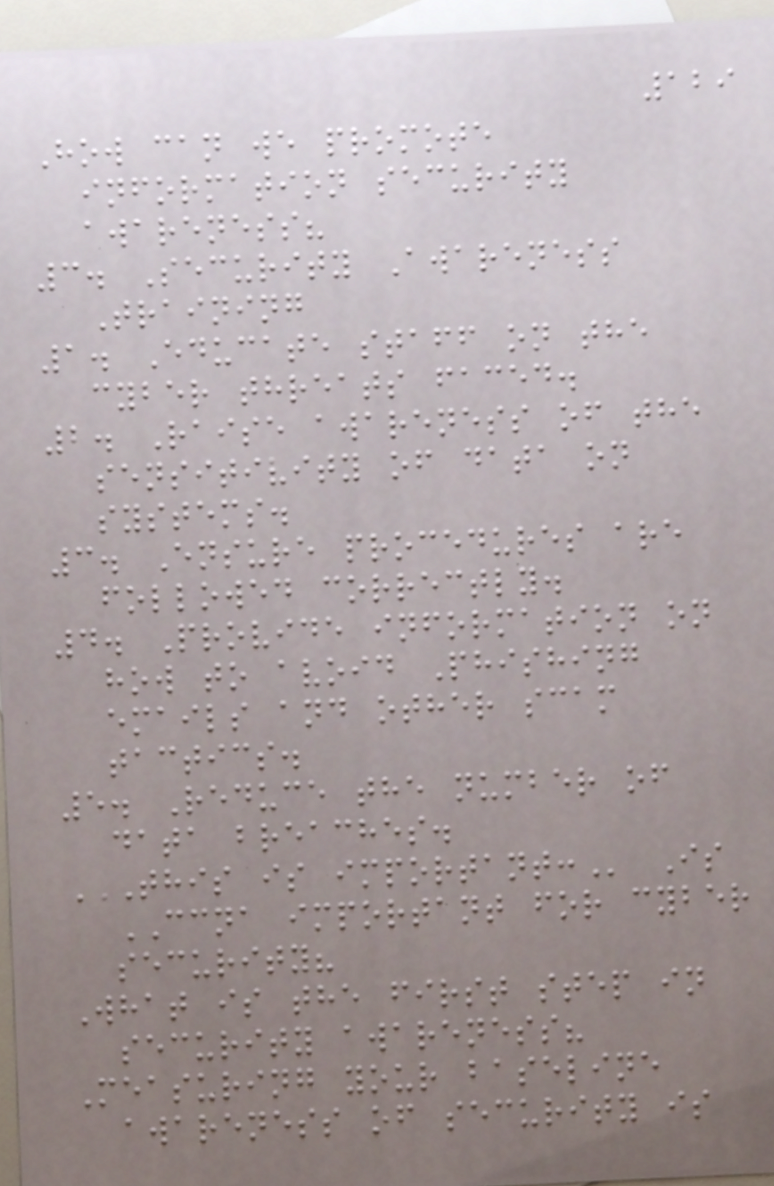129
How can we promote
information security
awareness?
3. Security Awareness
Training
1. Educate staff on the
cyber threats faced.
2. Raise awareness of the
sensitivity of data on
systems.
3. Ensure procedures are
followed correctly.
4. Provide information on
how to avoid Phishing
emails and other scam
tactics.
5. Reduce the number of
data breaches.
THIS IS IMPORTANT: Is
CCNA important for cyber
security?
What is the first step in
security awareness?
Measuring your baseline
awareness of security is
